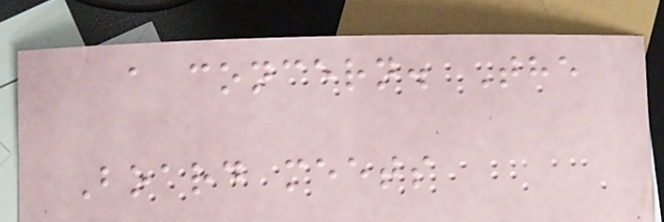a concern. The
Board meets
